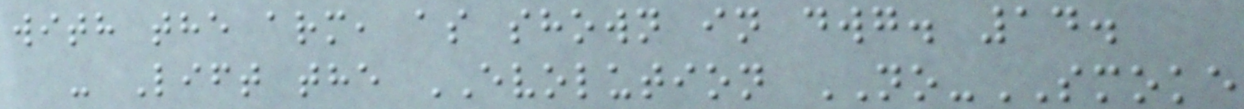with the arm, as shown in dwg. 14.
- Lift the EVOLUTION NO-SMOKE
